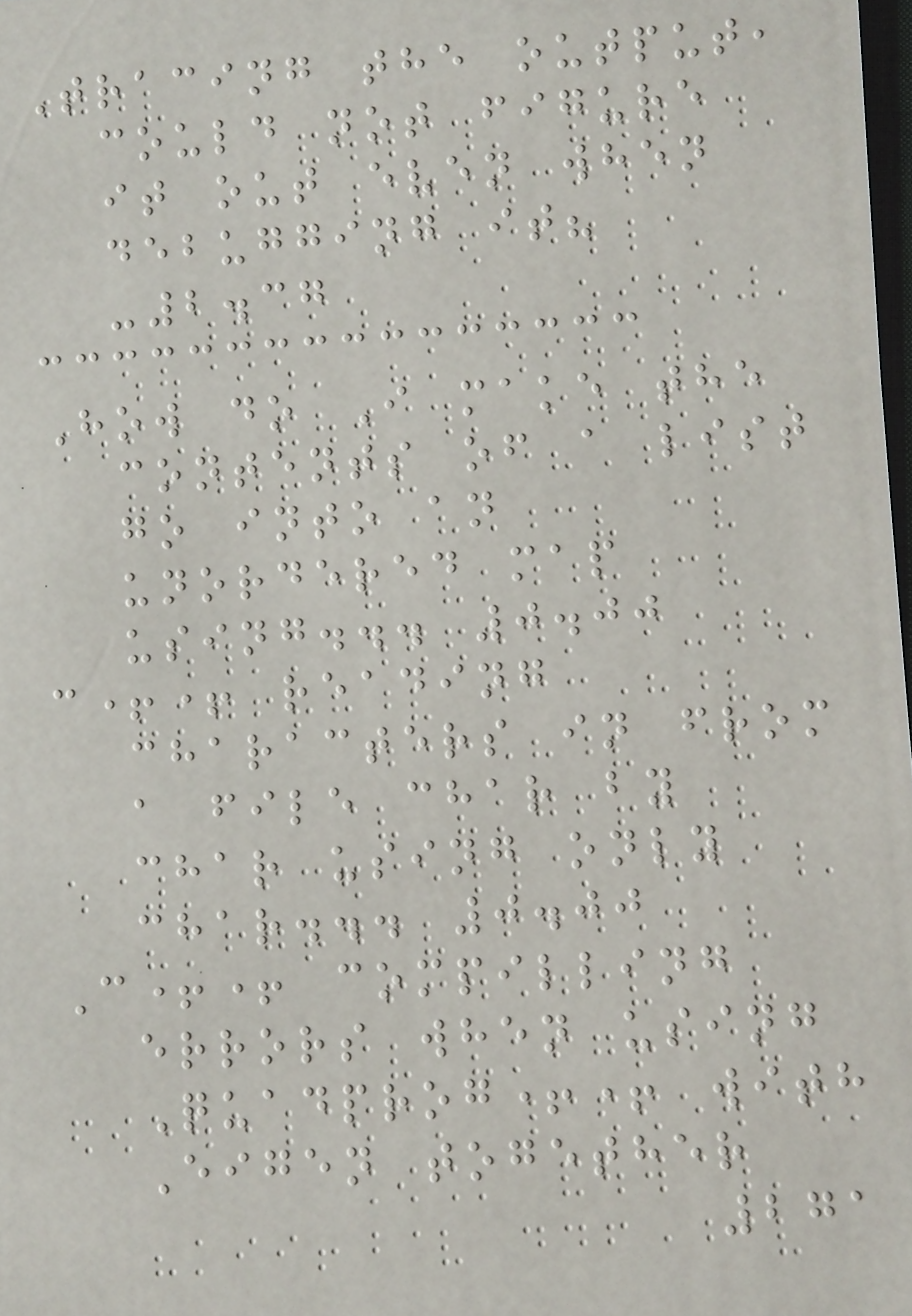Tracing the output,
could not figure
it out even when
debugging it?
-2.37
How do I make the
contents of a list
go into an
unordered map
using... 0.00
c++ reading
characters in from
a file char by
char using only
char... 0.00
C++ compilling
errors when using
Quadprog++ with
Eigen together
271
